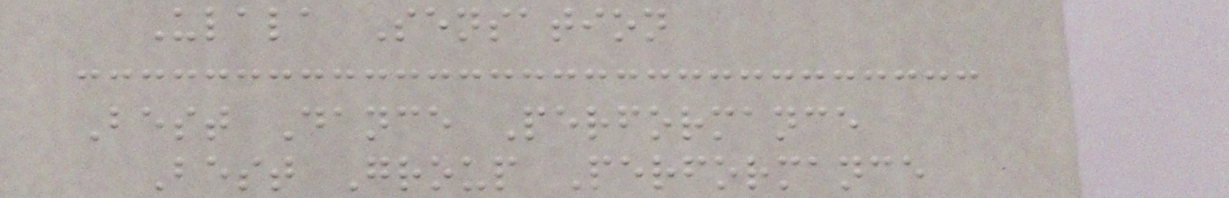Ulala Sensation
Best Dance Performance
Best Group Performance
